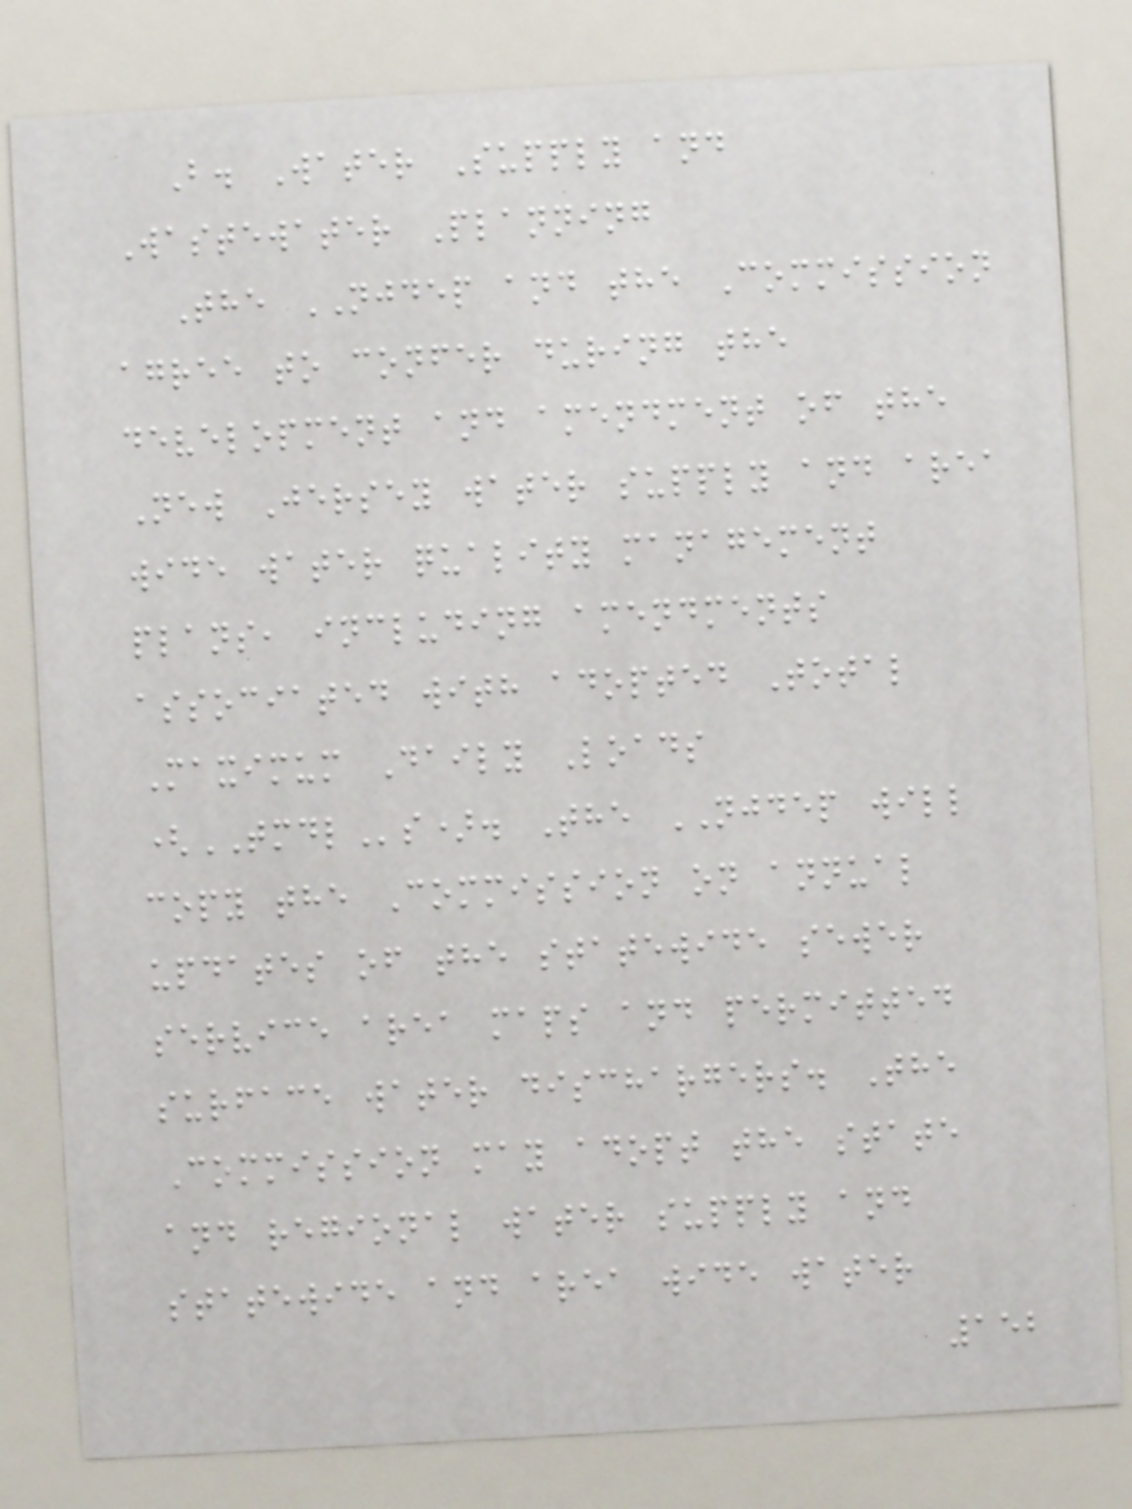B. Water Supply and
Wastewater Planning
The NJDEP and the Commission
agree to confer during the
development and amendment of the
New Jersey water supply and area
wide water quality management
plans, including amendments
associated with adopted Total
Maximum Daily Loads
(TMDLs). The NJDEP will
copy the Commission on annual
updates of the statewide sewer
service area maps and permitted
surface water dischargers. The
Commission may adopt the state
and regional water supply and
statewide and area wide water
152
